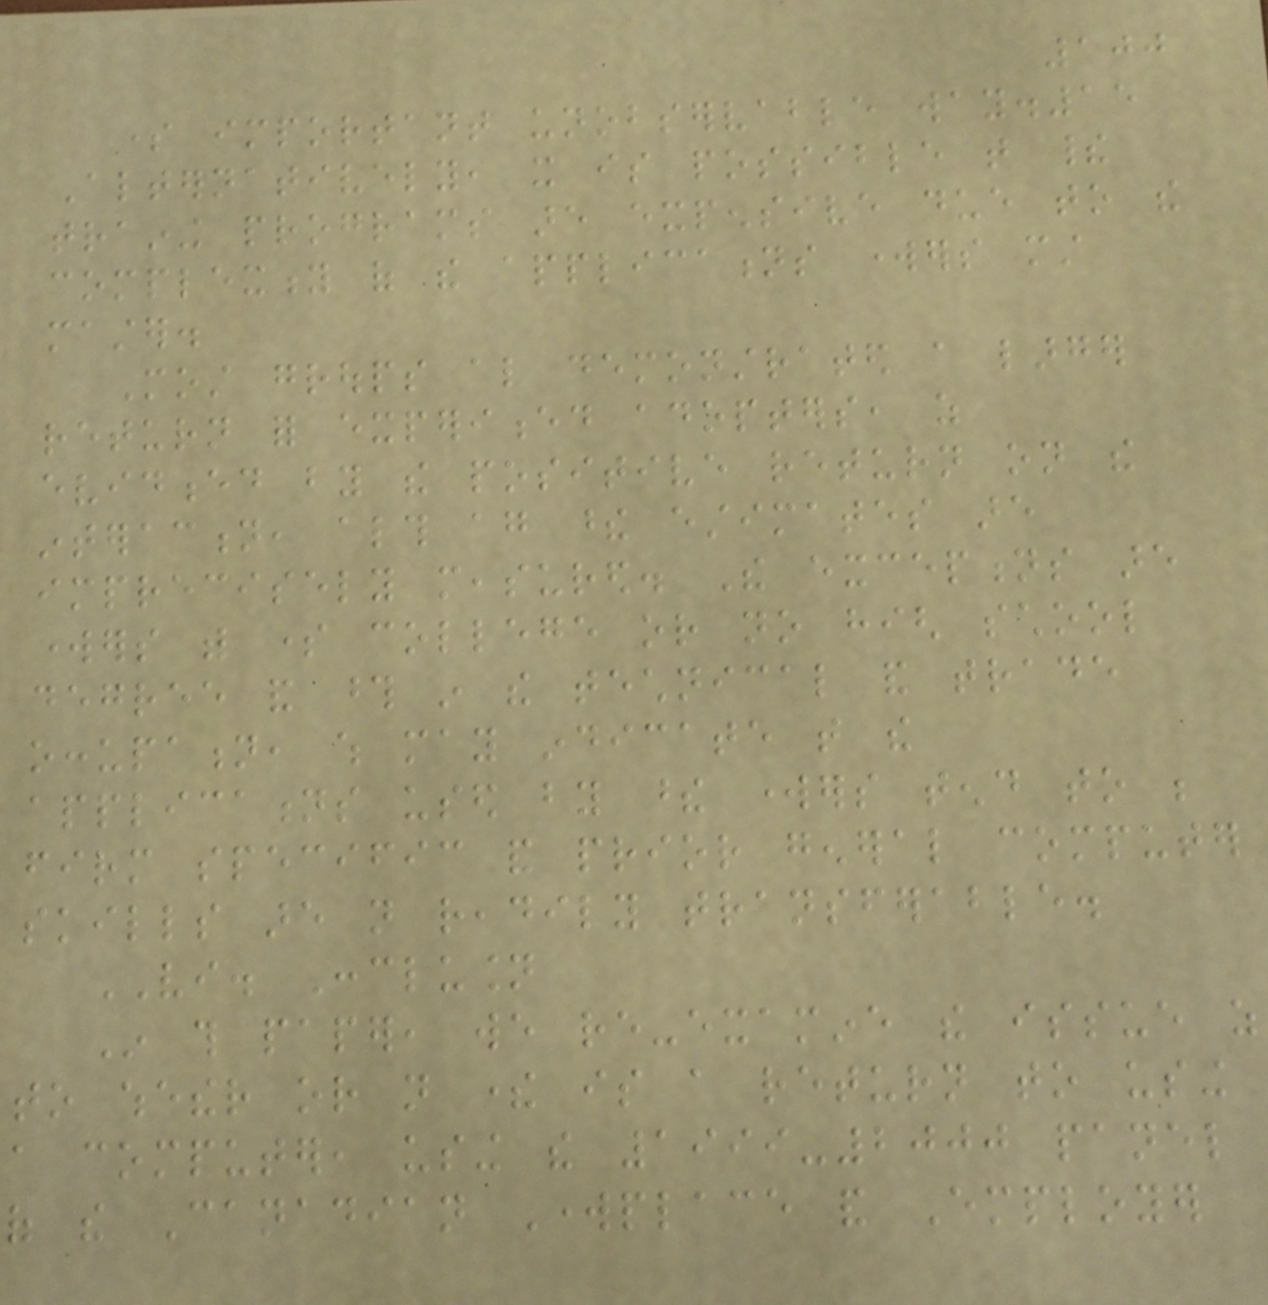100
some important unobservable way.15
Alternatively, it is possible that their
training programs are expensive due to the
complexity of the applications workers must
master.
Most groups also demonstrated a larger
return for experienced adopters, as
evidenced by the positive return on the
interaction, although again these estimates are
imprecisely measured. The exceptions are
workers with some college or no high school
degree and those in the technical and trade
occupation, which may indicate that the
applications used by these workers tend to be
firm specific and prior general computer
skills are not readily transferable.
VI. Conclusion
In this paper, we re-examine the issue as
to whether or not there is a return to using
a computer, using the 1999-2000 panel
of the Canadian Workplace and Employer
